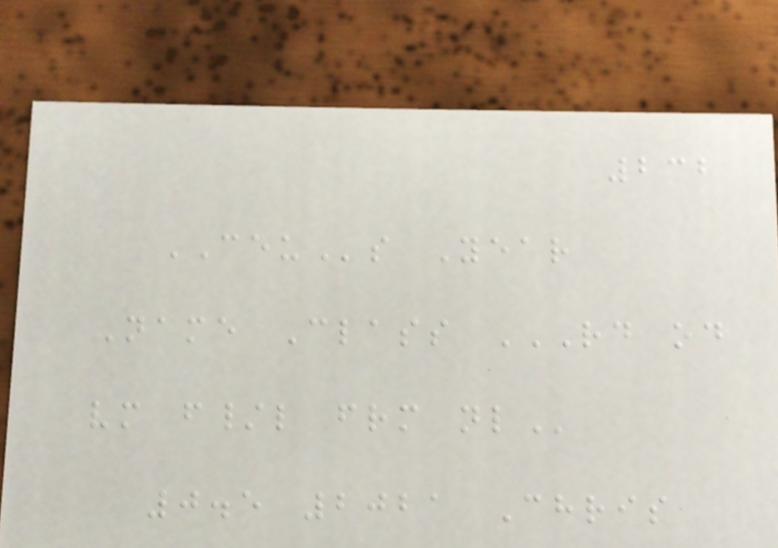232
CEUs Year
Name Class RD OD
VM F/L FRM NL
0.5 2021 Chris
